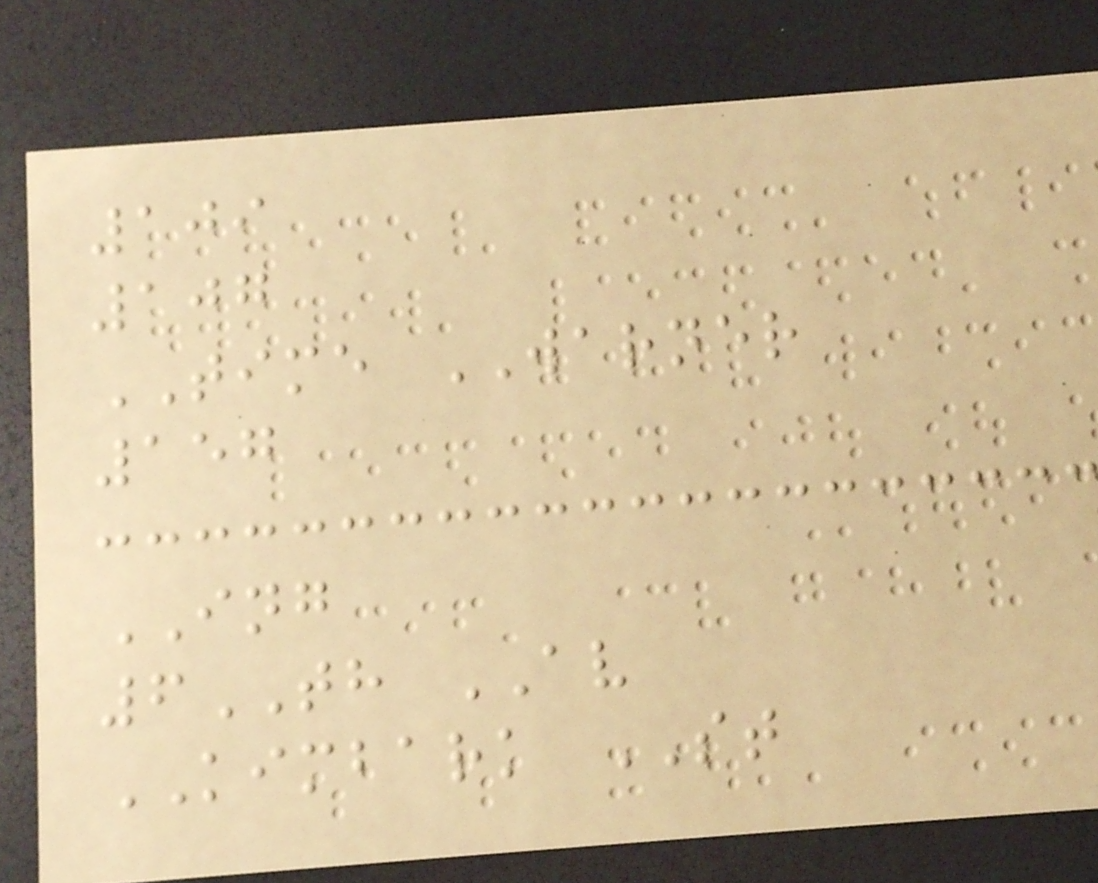109
107
TIME WARNER
157
ING
6TH AV
KIMBARK ST
